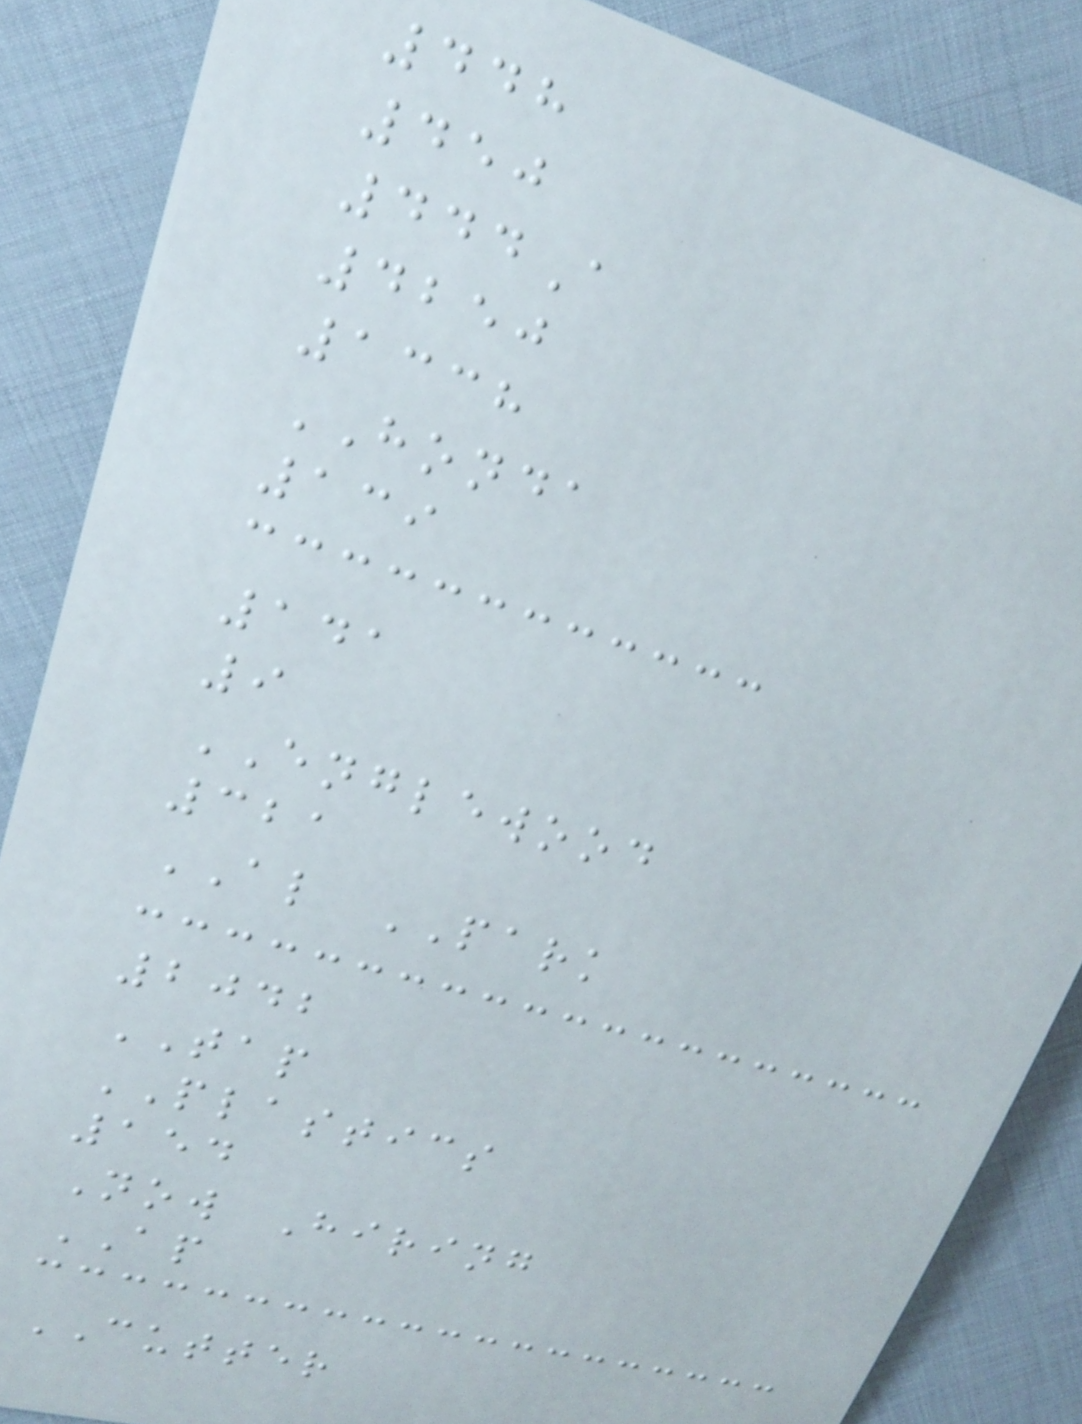448
450
444A
4250
1338
HONDA
139
141
9
ENGLEWOOD
321
AL PARK
2042
TAP
PLASTICS
154
Now Hiring
AP
CUTTER
